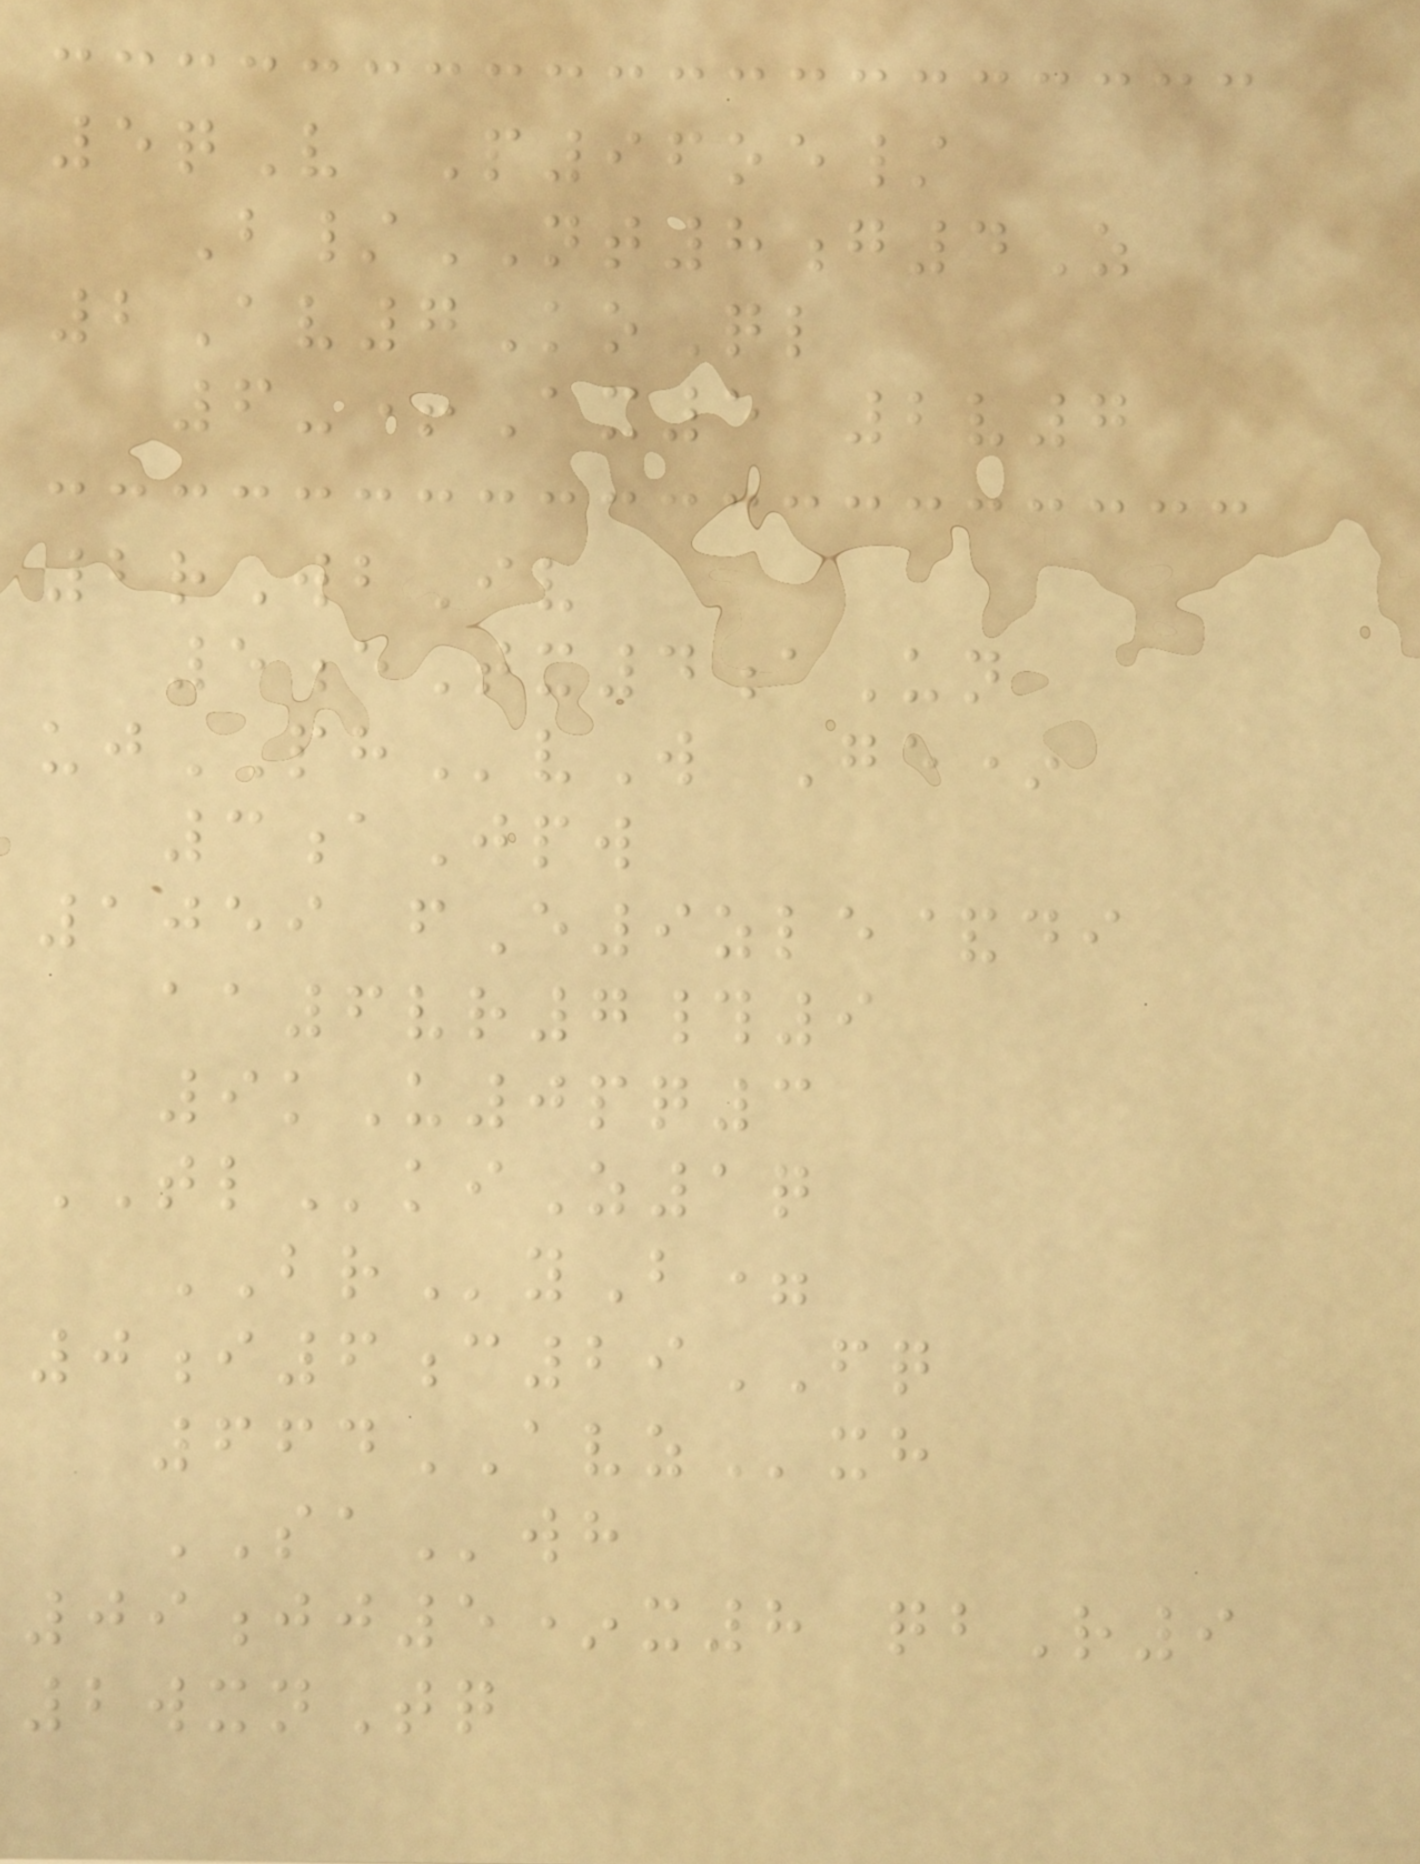5qV P96oe/
B/NT8g4Z
2Av7KoQl
6-+Ax5 2v7
2rWbIv
5eTx4aUn
ujPHvW Ge*
3aJpw
1059 fE9zle&di
aa6vr7#9
9kU0pq3
TLkiZ1q
BRyB=
0i6c29FQ
664AVZxh
SAwh
09jj5*x8 qbR9
2wxnTq
